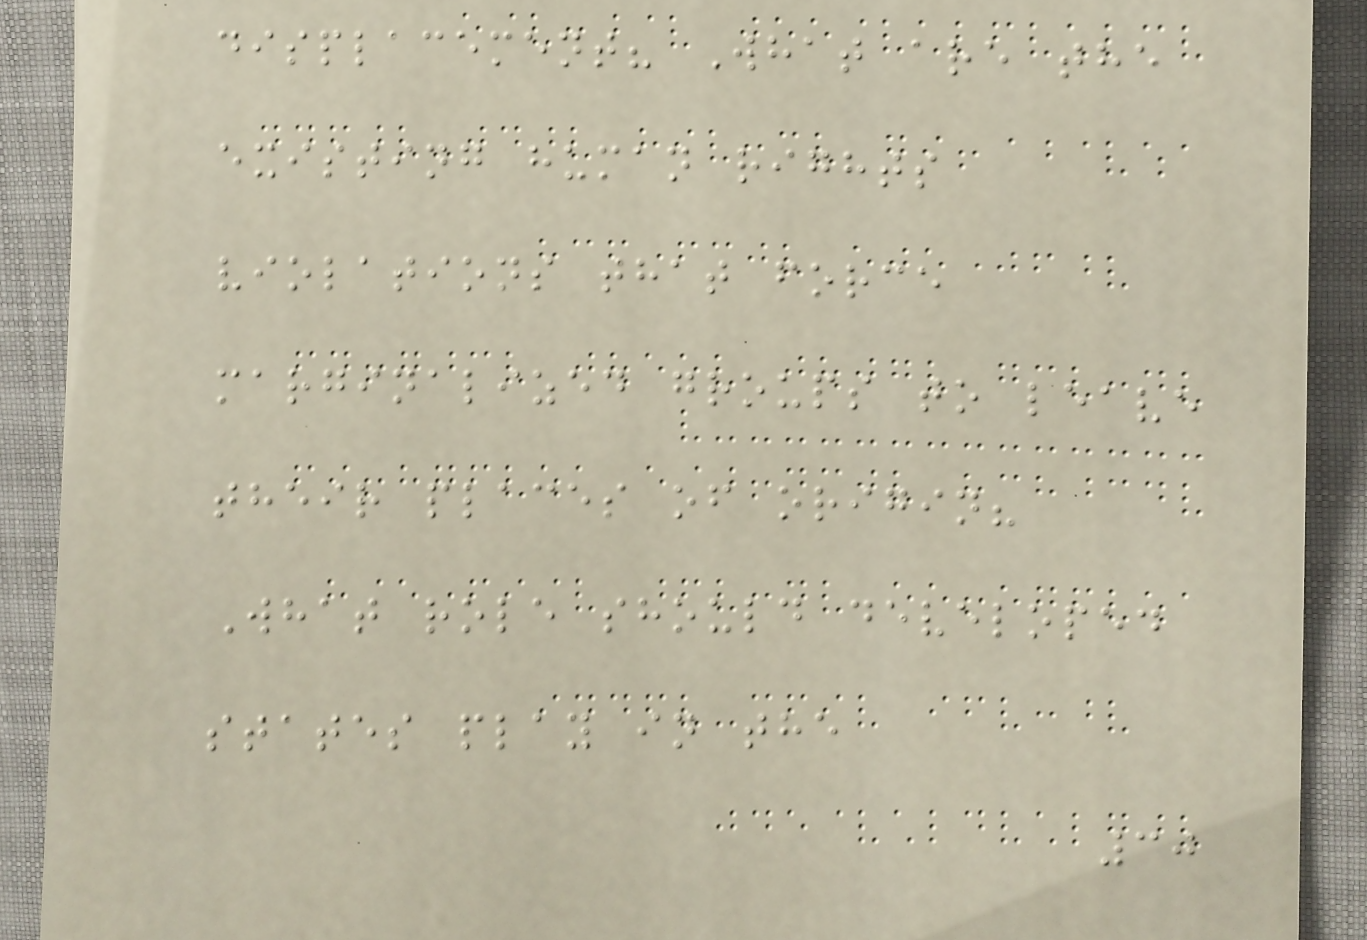displacement? What are the
existing human rights
violations that force
marginalized groups to leave
their places of origin?
What role should developed
states play in the
30
